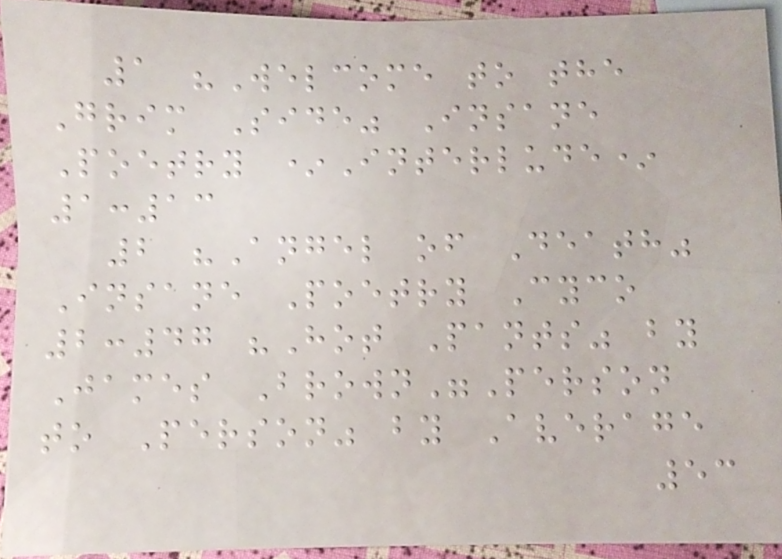1 "Welcome to the
Grim Side" Insane
Poetry *Interlude*
1:13
2 "Angel of Death"
Insane Poetry Cyco
2:47 "Hot Pants" by
James Brown"Person
to Person" by Average
53
